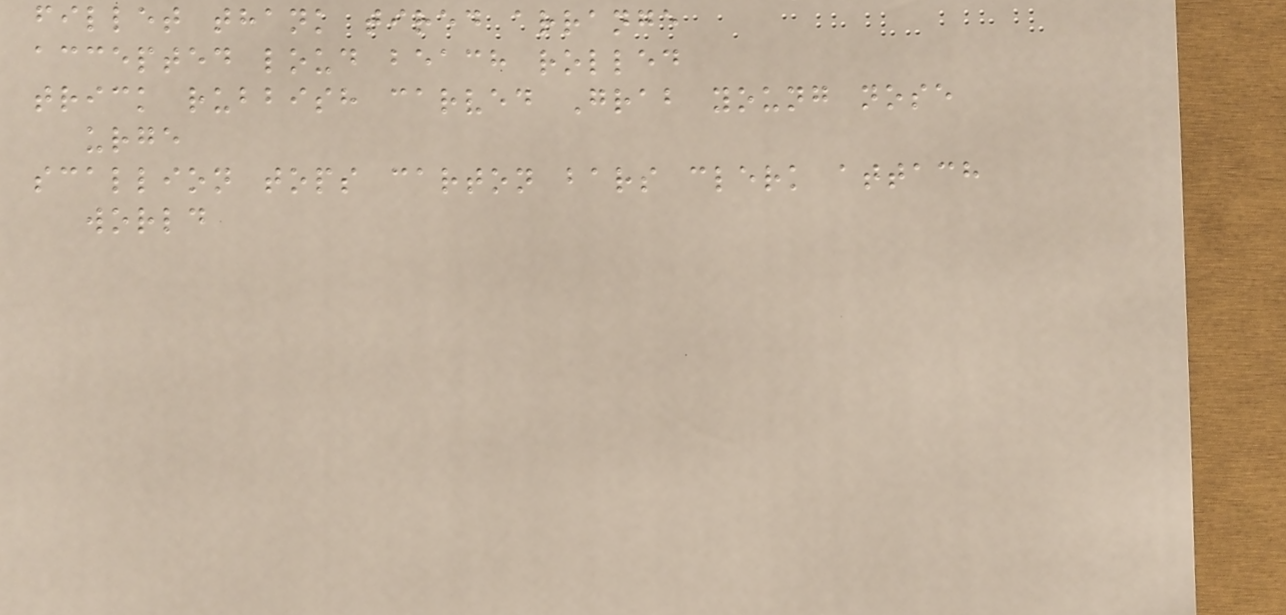fillet thank tired arrange
accepted loud beach rolled
trick rubbish carved Grab young nose
urge
scallion tops carton bars clerk attach
world
